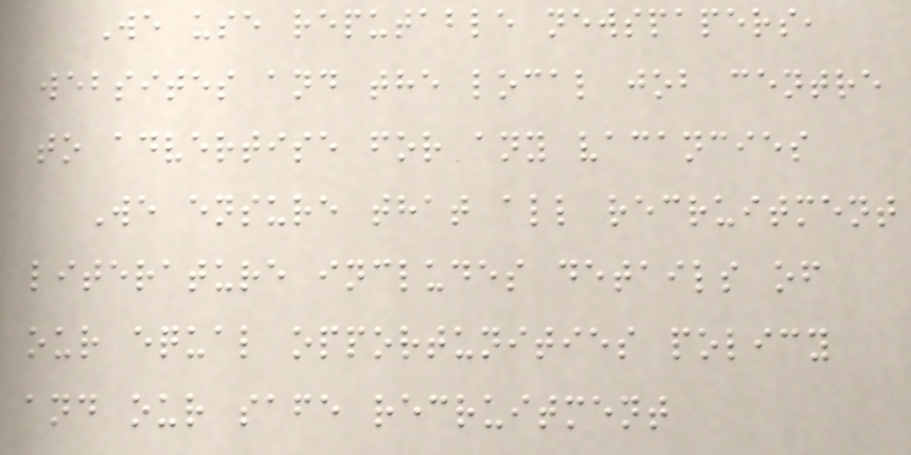We use reputable newspapers,
websites and the local job centre
to advertise for any vacancies
We ensure that all recruitment
literature includes details of
our equal opportunities policy
and our safe recruitment
